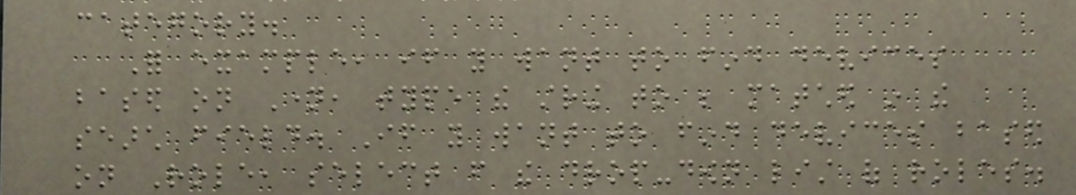category.
For example, if you want to find devices
based on Name, type the string to be matched in the
search field. If you want to find devices based
on Role, select from the drop-down list of roles.
